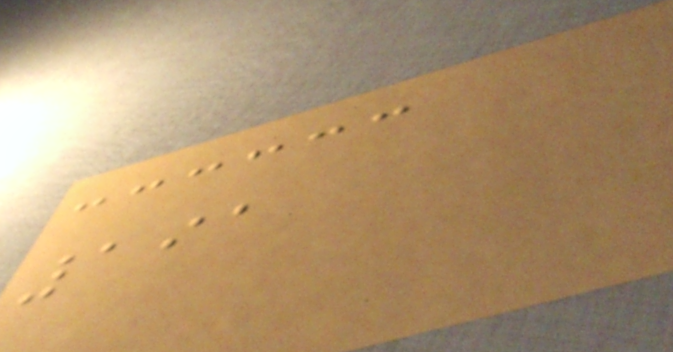191
